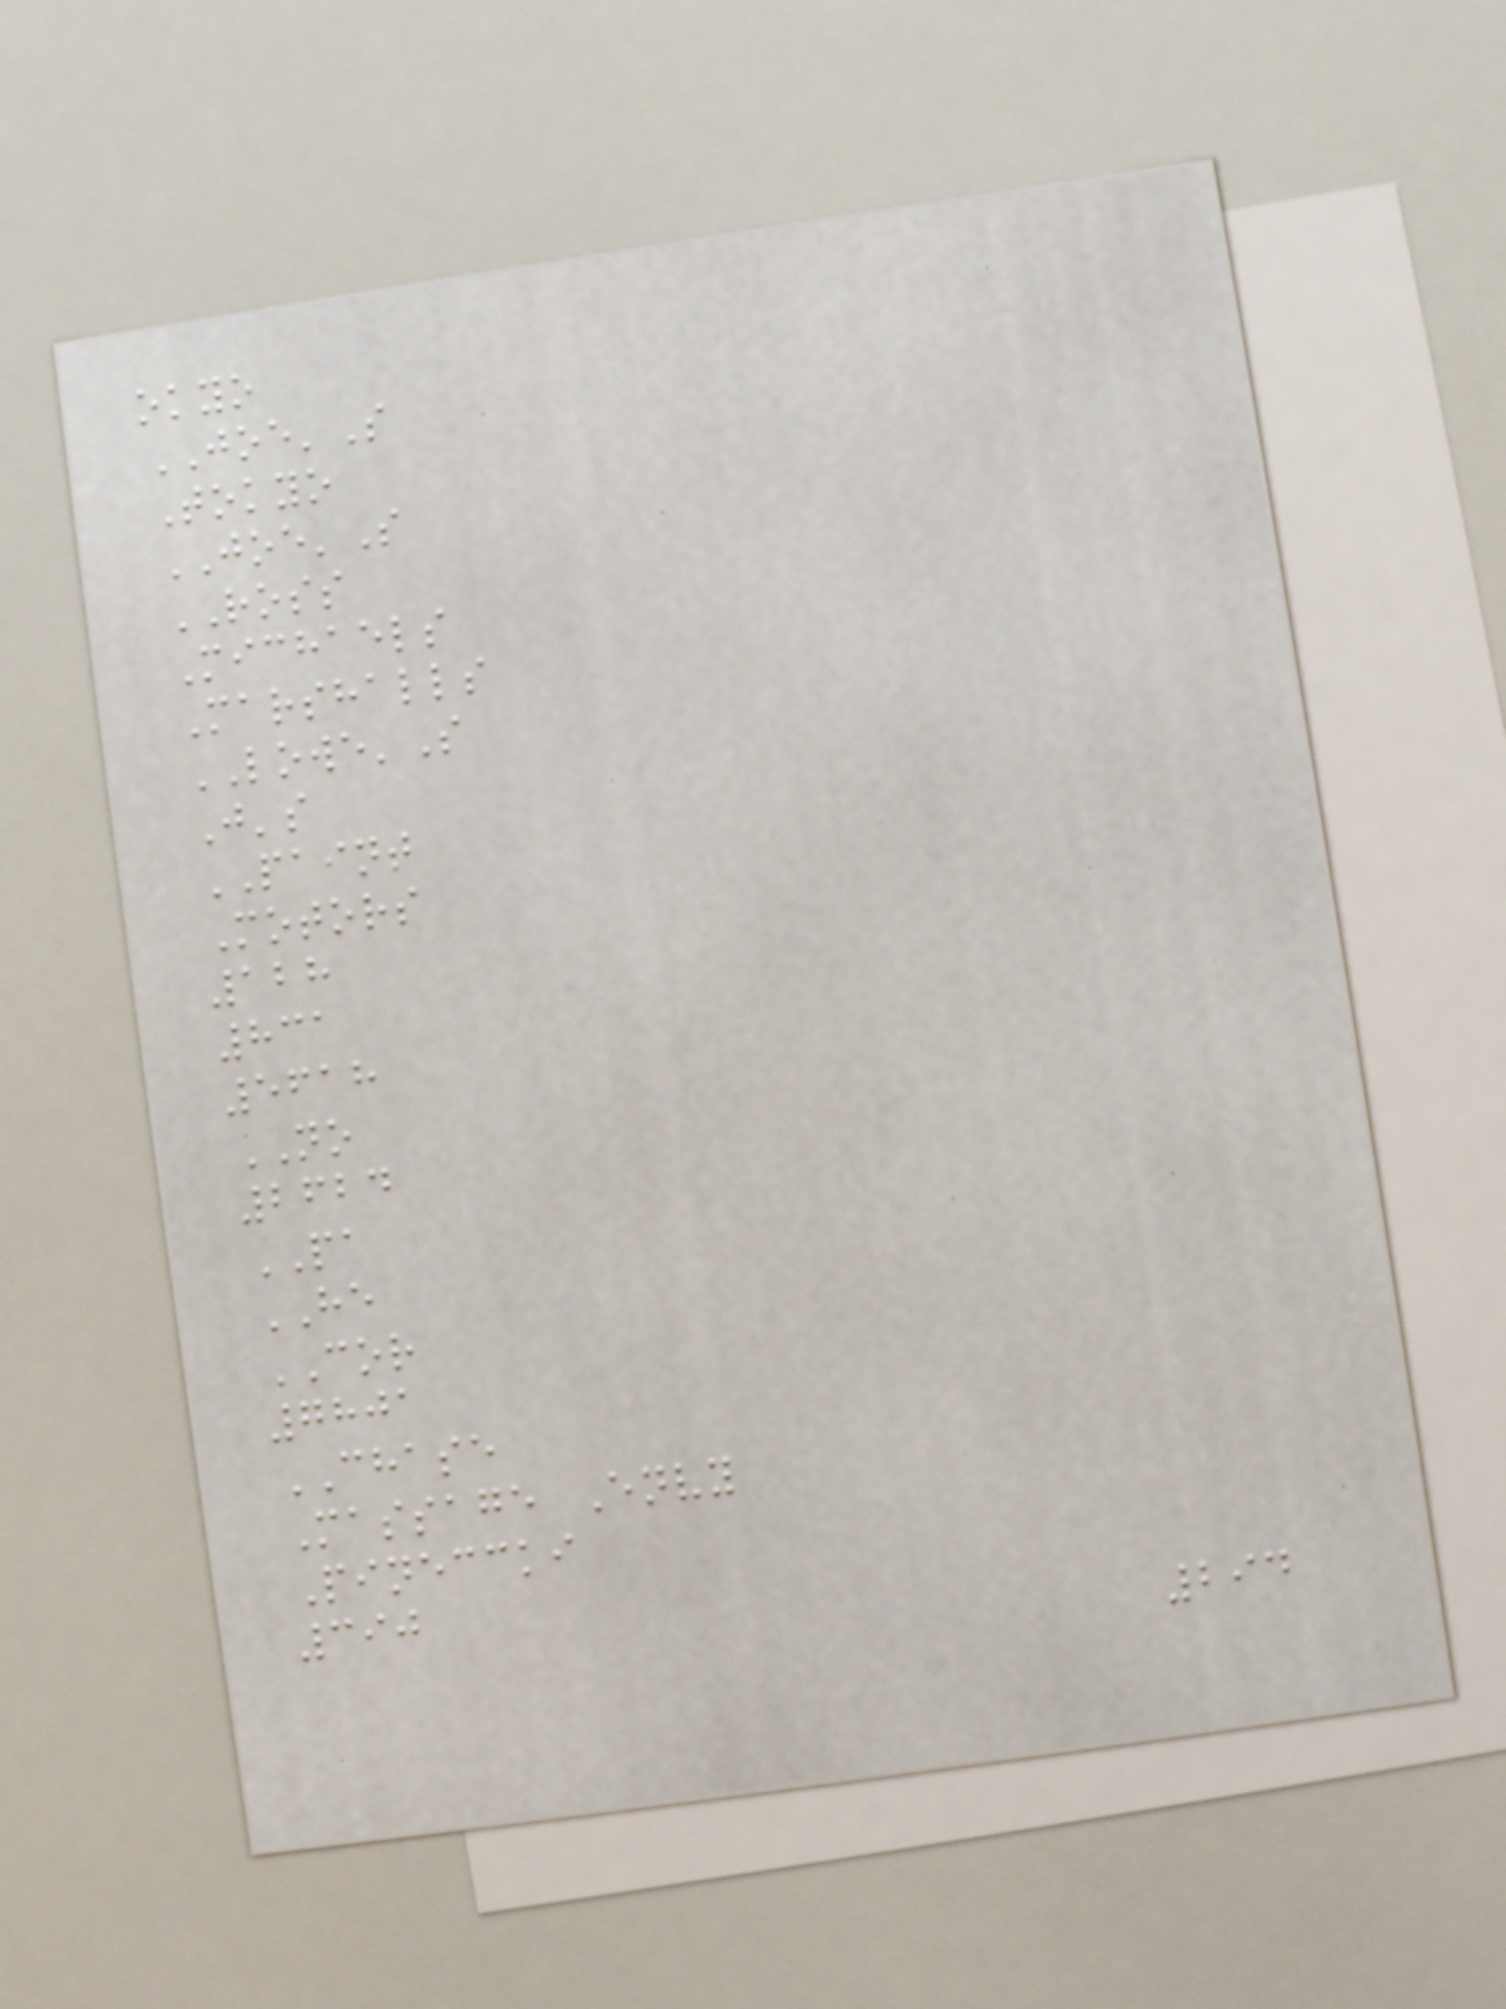okyo
JOE'S
Tokyo
JOE'S
ROSS
Michaels
Marshalls
LOWE'S
J's
PAINT
Motors
128
831
5618
NO
2624
PA
HE
COR
7801
CHASE
Massage Envy
Pineccki
390
294
